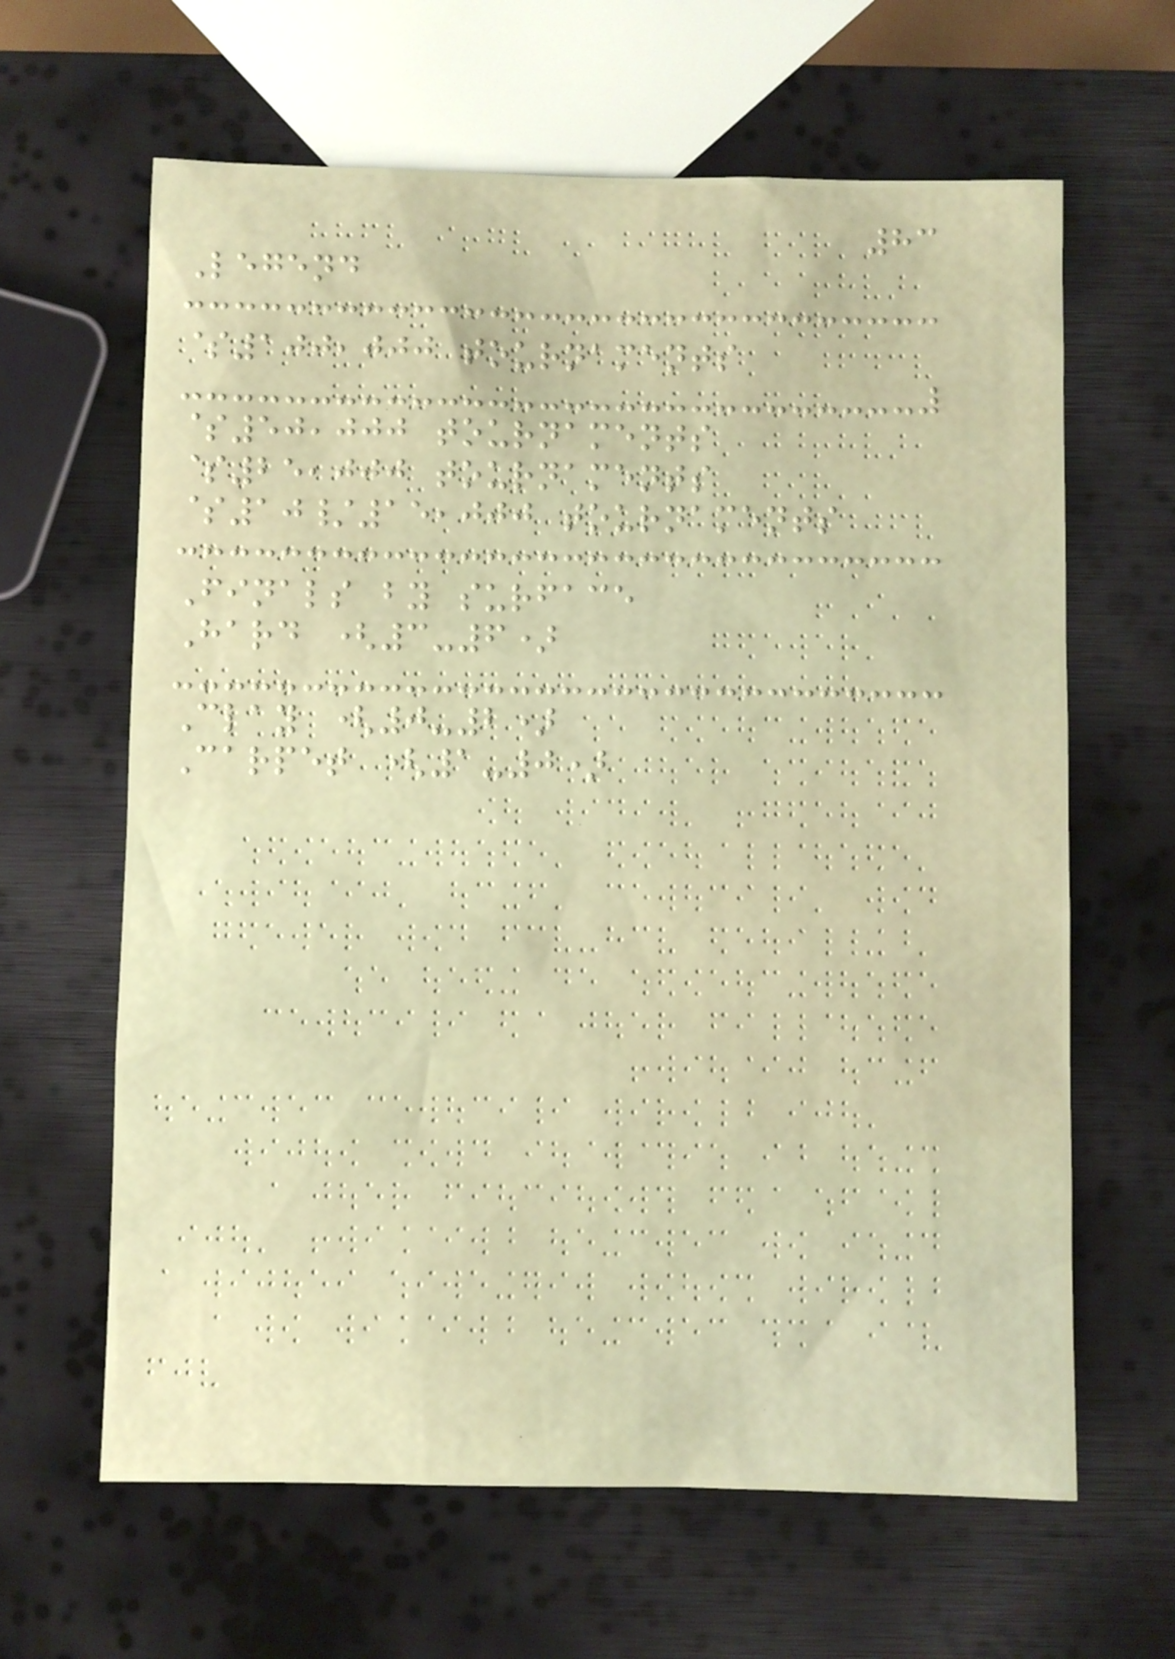83
Legend
$100,000 tournaments
$50,000 tournaments
$25,000 tournaments
$10/15,000 tournaments
Finals by surface
Hard (3-6)
Clay (0-2)
Carpet (1-0)
